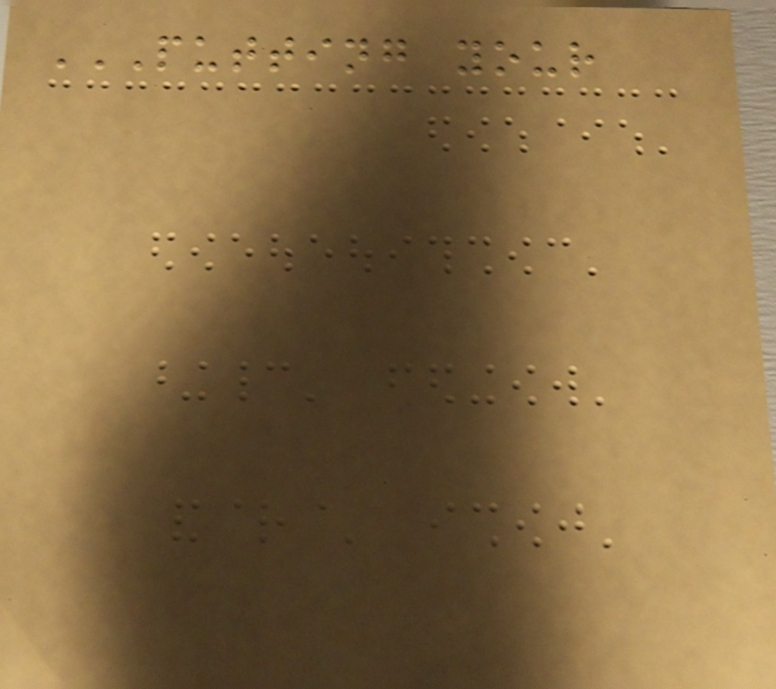PUTTING YOUR
